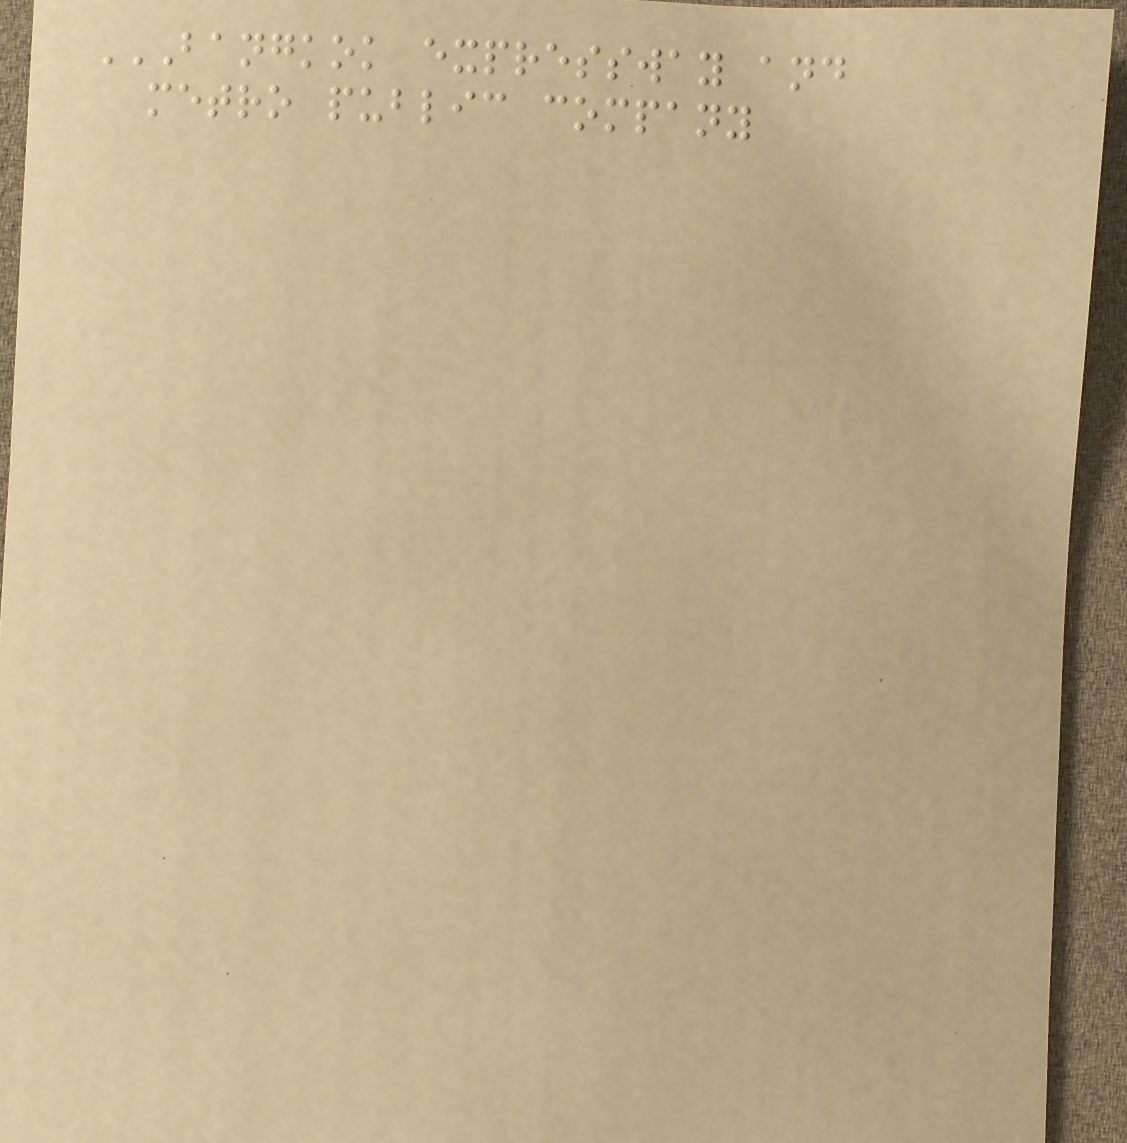BANGKOK EXPRESSWAY AND
METRO PUBLIC COMPANY
